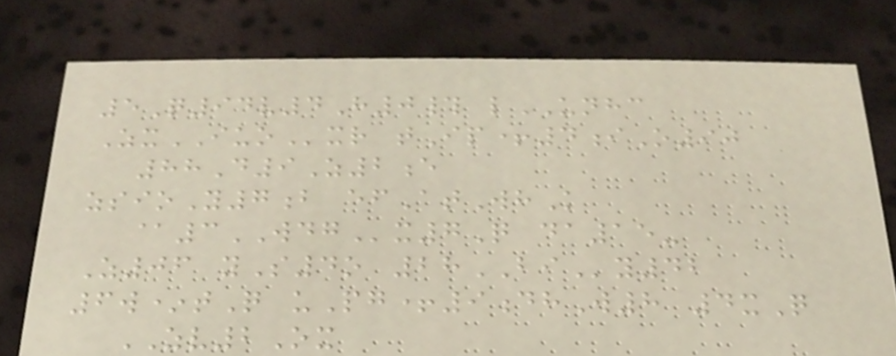5Q94v4H0# lUNHC
ZxIUOxr tIp+4iO90
88D9Z2e
zsioY7b efAtWhK
@3WDGx7Q da15-
Z06 yS4o 28BIy42
6w*tQ uPg+9dhW8 4xQ
ZV2Ox
